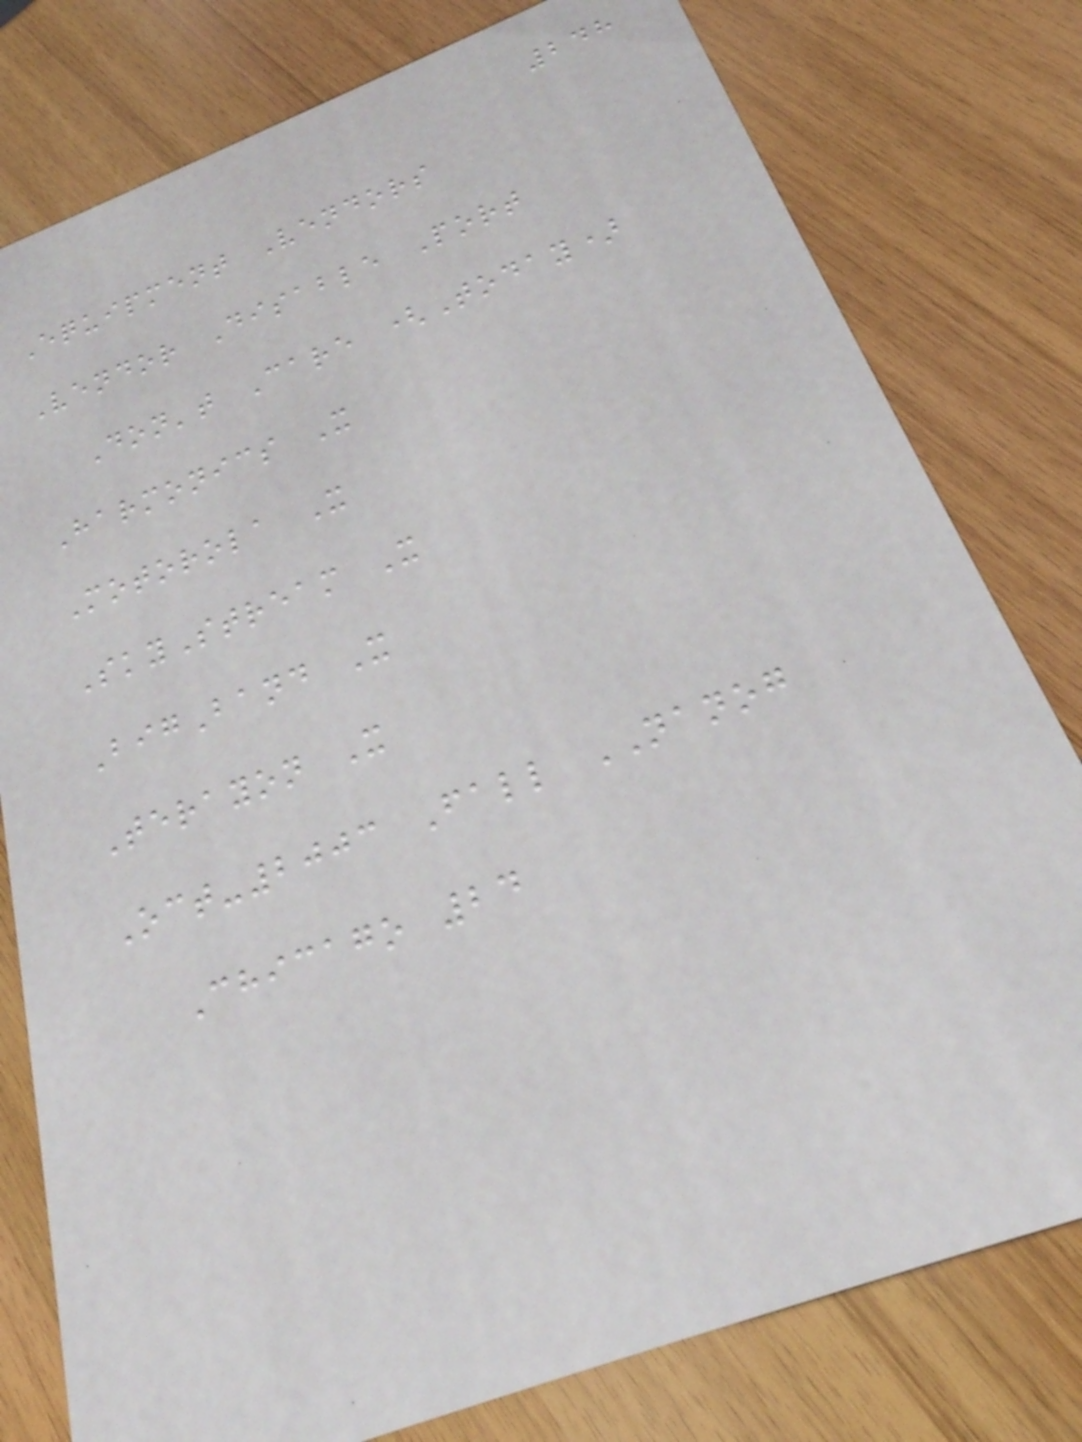248
Equipment Vendors
Vendor Disable Port
Don't Care (Today)
Harmonics X
Motorola X
SkyStream X
BigBand X
Terayon X
Oct-2003 Fall NANOG
Chicago 24
